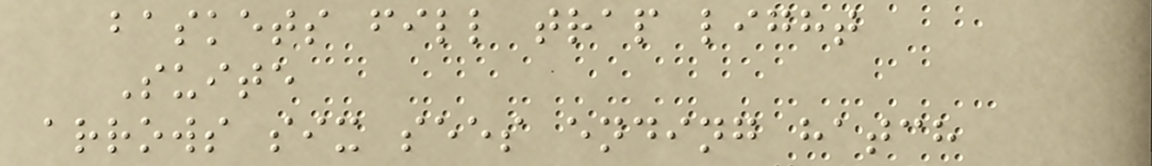baskets fill trap light
Suite
arrows six sees ending hatch
